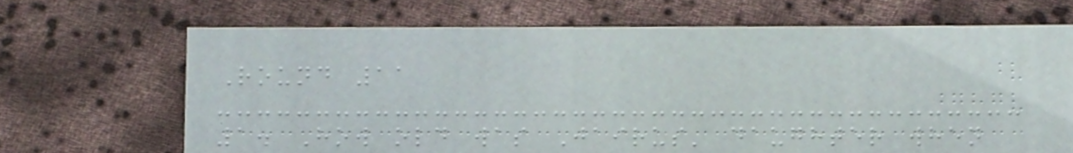Round 11
1. How old was Jairus' daughter when
